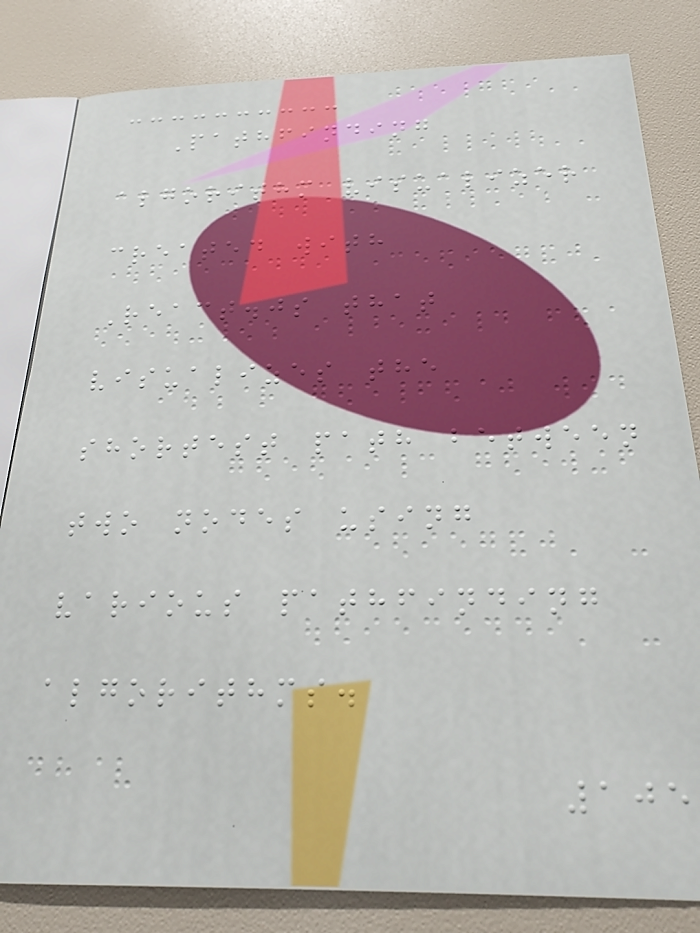Pathfinding
algorithm visualizer
created with
React.js that
visualizes the
shortest path between
two nodes using
various pathfinding
algorithms.
105
